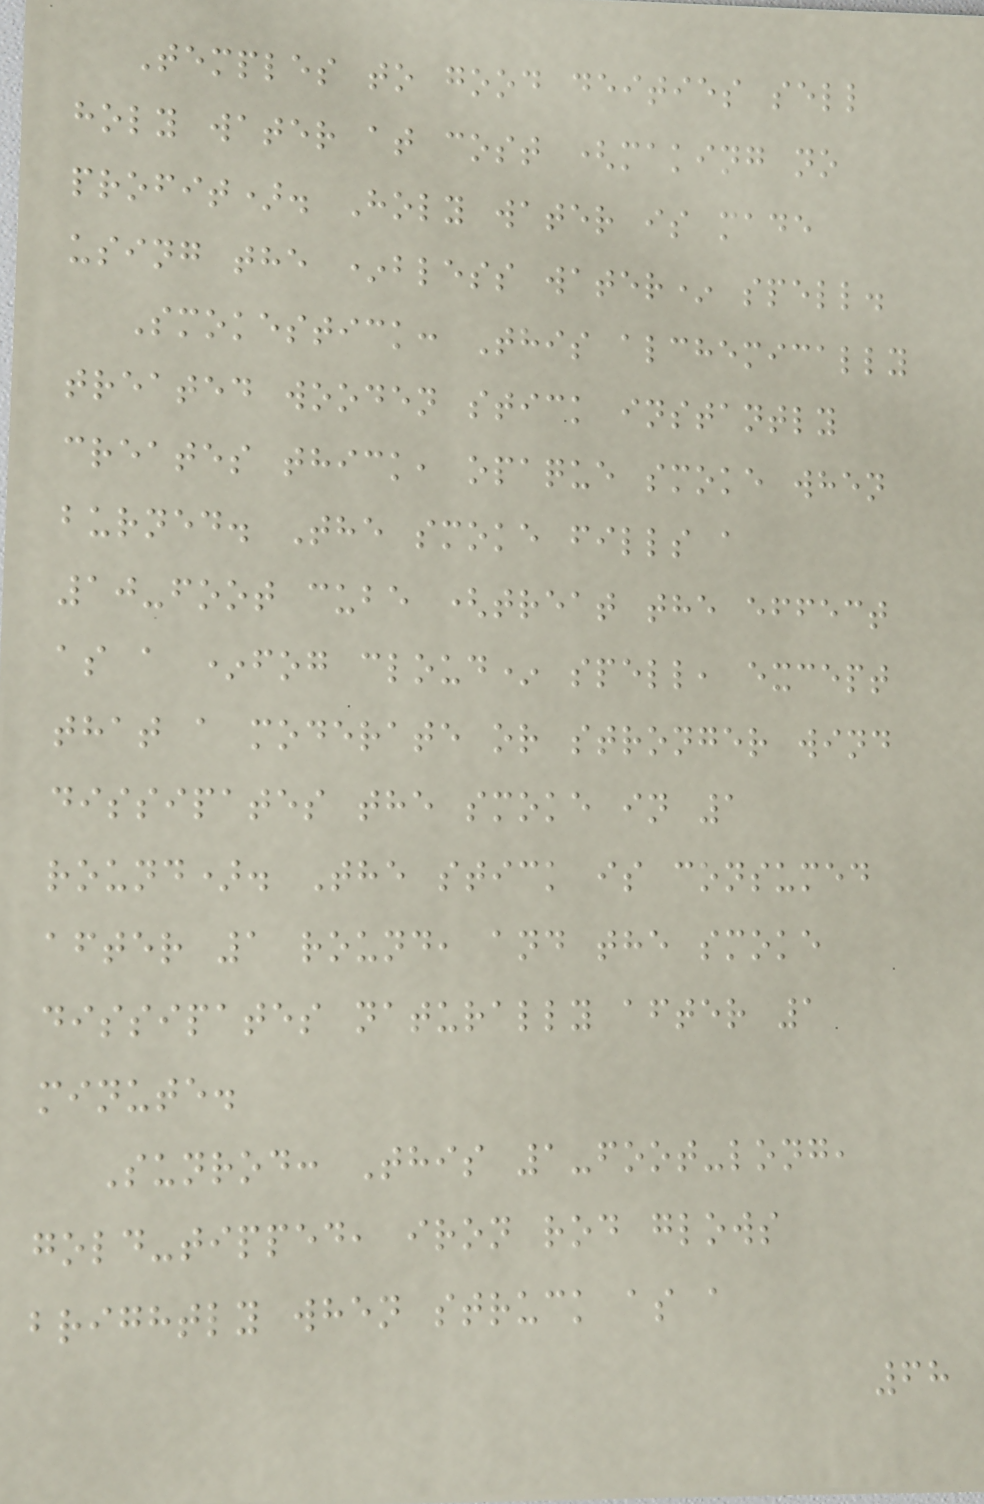Temples to good deities sell
holy water at cost (making no
profit). Holy water is made
using the *bless water* spell.
Smokestick: This alchemically
treated wooden stick instantly
creates thick, opaque smoke when
burned. The smoke fills a
10-foot cube (treat the effect
as a *fog cloud* spell, except
that a moderate or stronger wind
dissipates the smoke in 1
round). The stick is consumed
after 1 round, and the smoke
dissipates naturally after 1
minute.
Sunrod: This 1-foot-long,
gold-tipped, iron rod glows
brightly when struck as a
68
